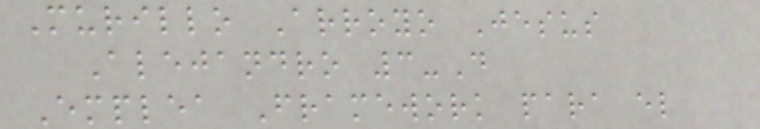Murillo Arroyo Jesus
Alejandro 3-D
Emplea Framework para el
